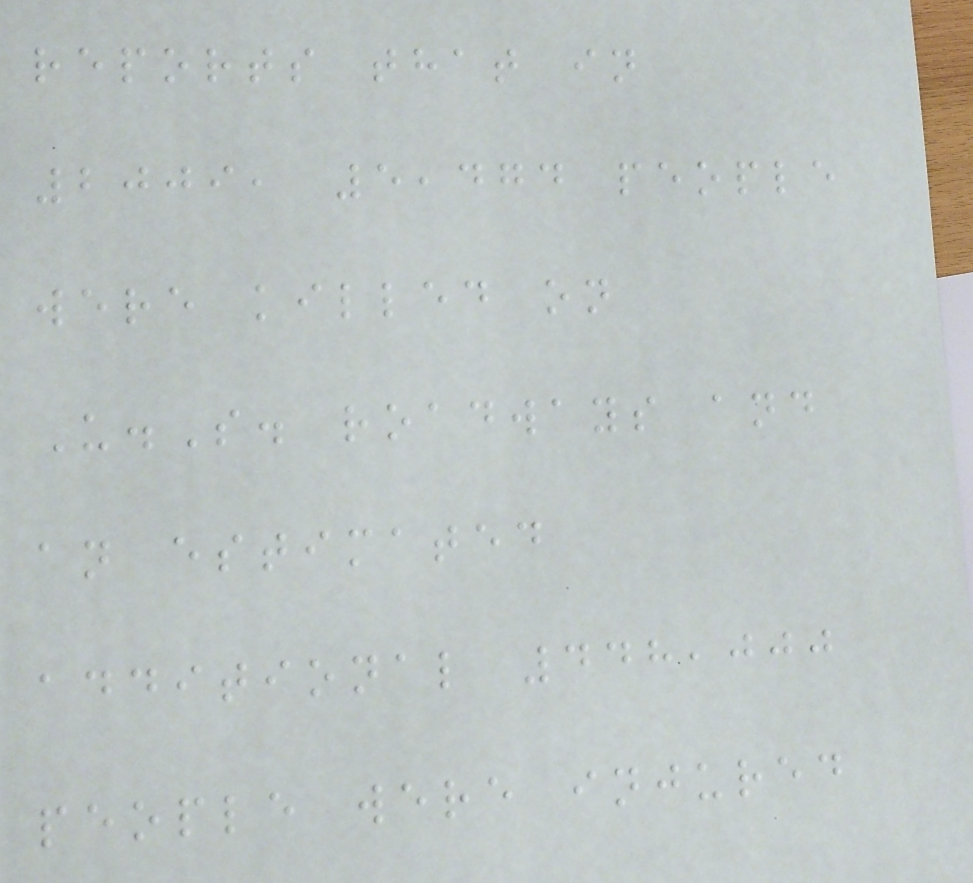reports that in
2009, 5,474 people
were killed on
U.S. roadways and
an estimated
additional 448,000
people were injured
